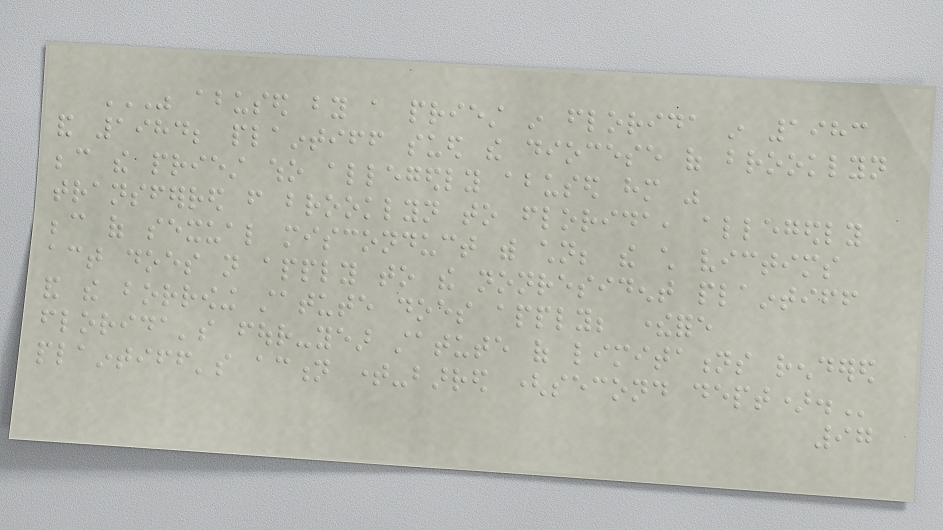WAS ABUSED BY A PRIEST IN FLORIDA IN 1983
AND 1984; PLAINTIFF SUED THE DIOCESE OF BROOKLYN
BECAUSE THE PRIEST WHO ALLEGEDLY ABUSED HIM WAS
TRANSFERRED FROM BROOKLYN TO FLORIDA, ALLEGEDLY
BECAUSE OF SEXUAL MISCONDUCT WITH CHILDREN; THE CHILD VICTIMS
ACT DOES NOT APPLY TO THE NONRESIDENT PLAINTIFF
AND THE BORROWING STATUTE DOES APPLY; THEREFORE
FLORIDA'S FOUR-YEAR STATUTE OF LIMITATIONS RENDERED
PLAINTIFF'S ACTION TIME-BARRED (SECOND DEPT).
97
